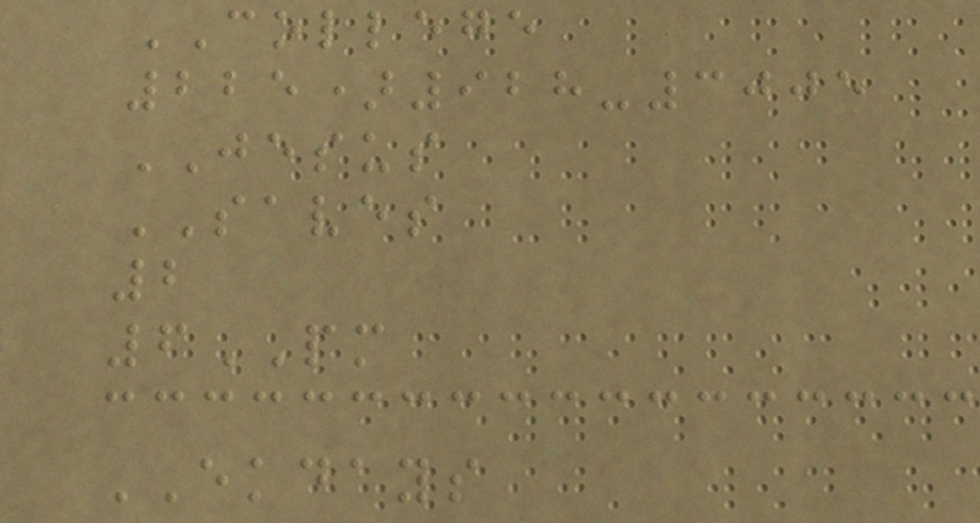COLLEGE
225)928-3005
JESUS
SAVES
2
6PM
EKDAYS
